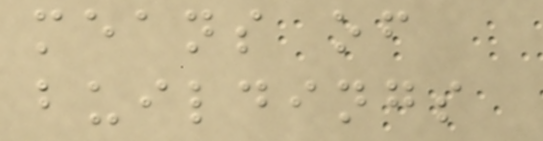means of
buildings
